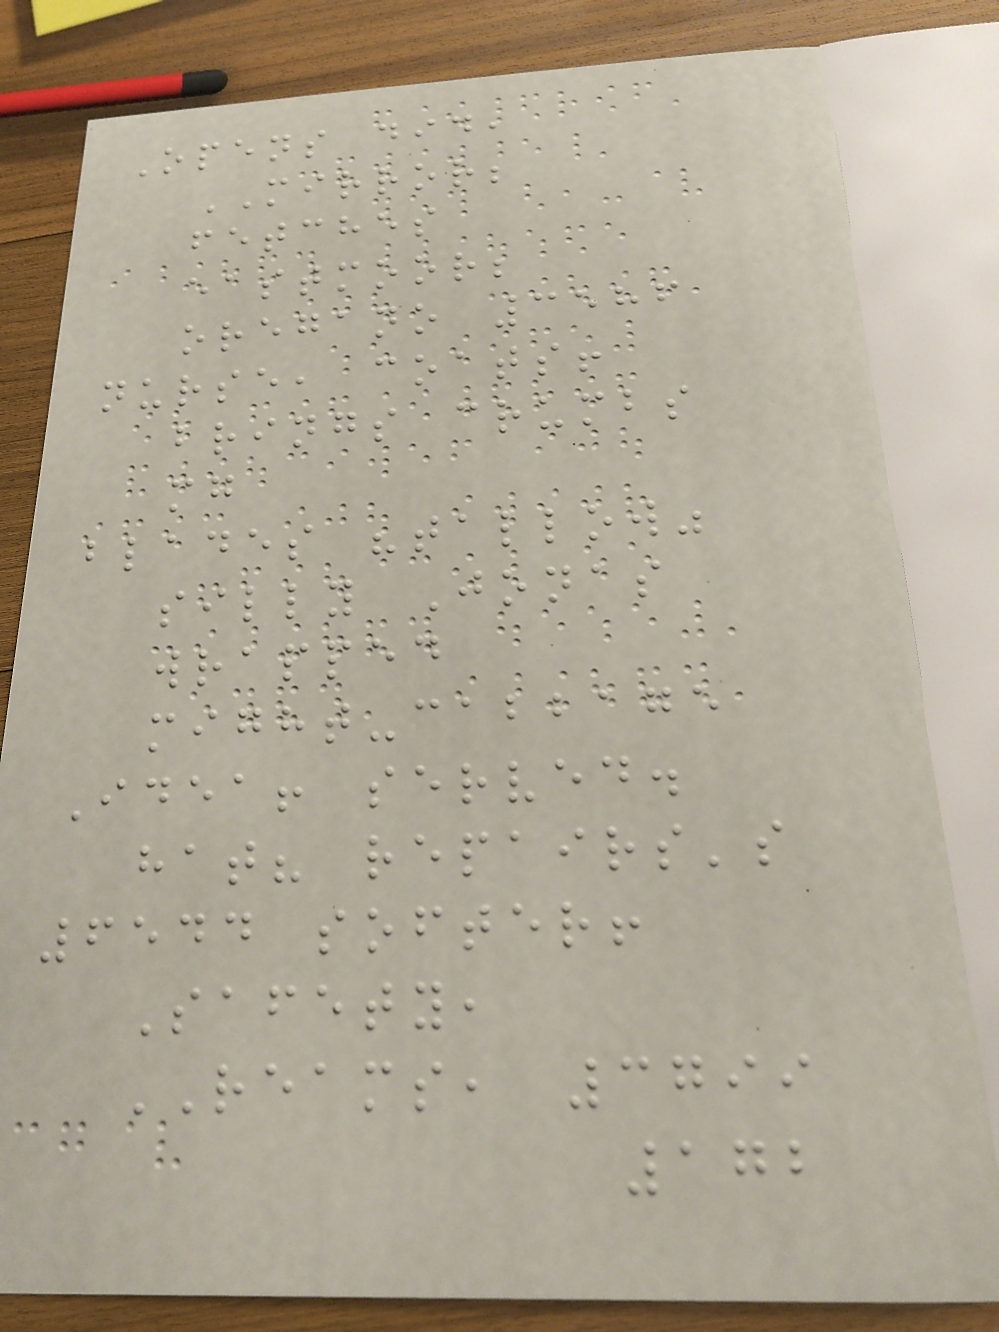Opens did,
MIRROR;
fetches
eastmoor;
oregano 3586
nurse, coats!
brings crumbs
mg
blades "tallow"
silly Jonas
wrapped
might-cabbage
Idea! served.
hat? repairs's
6544 softer!
Safety,
REAMS, 3799
172
